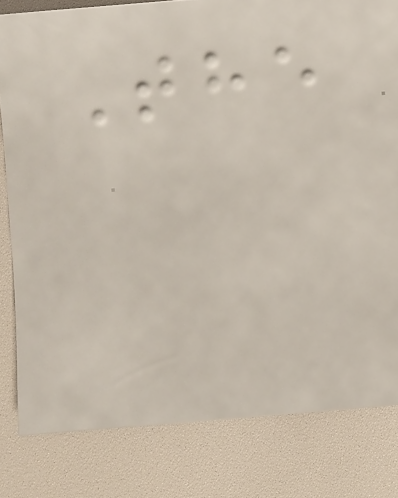The
